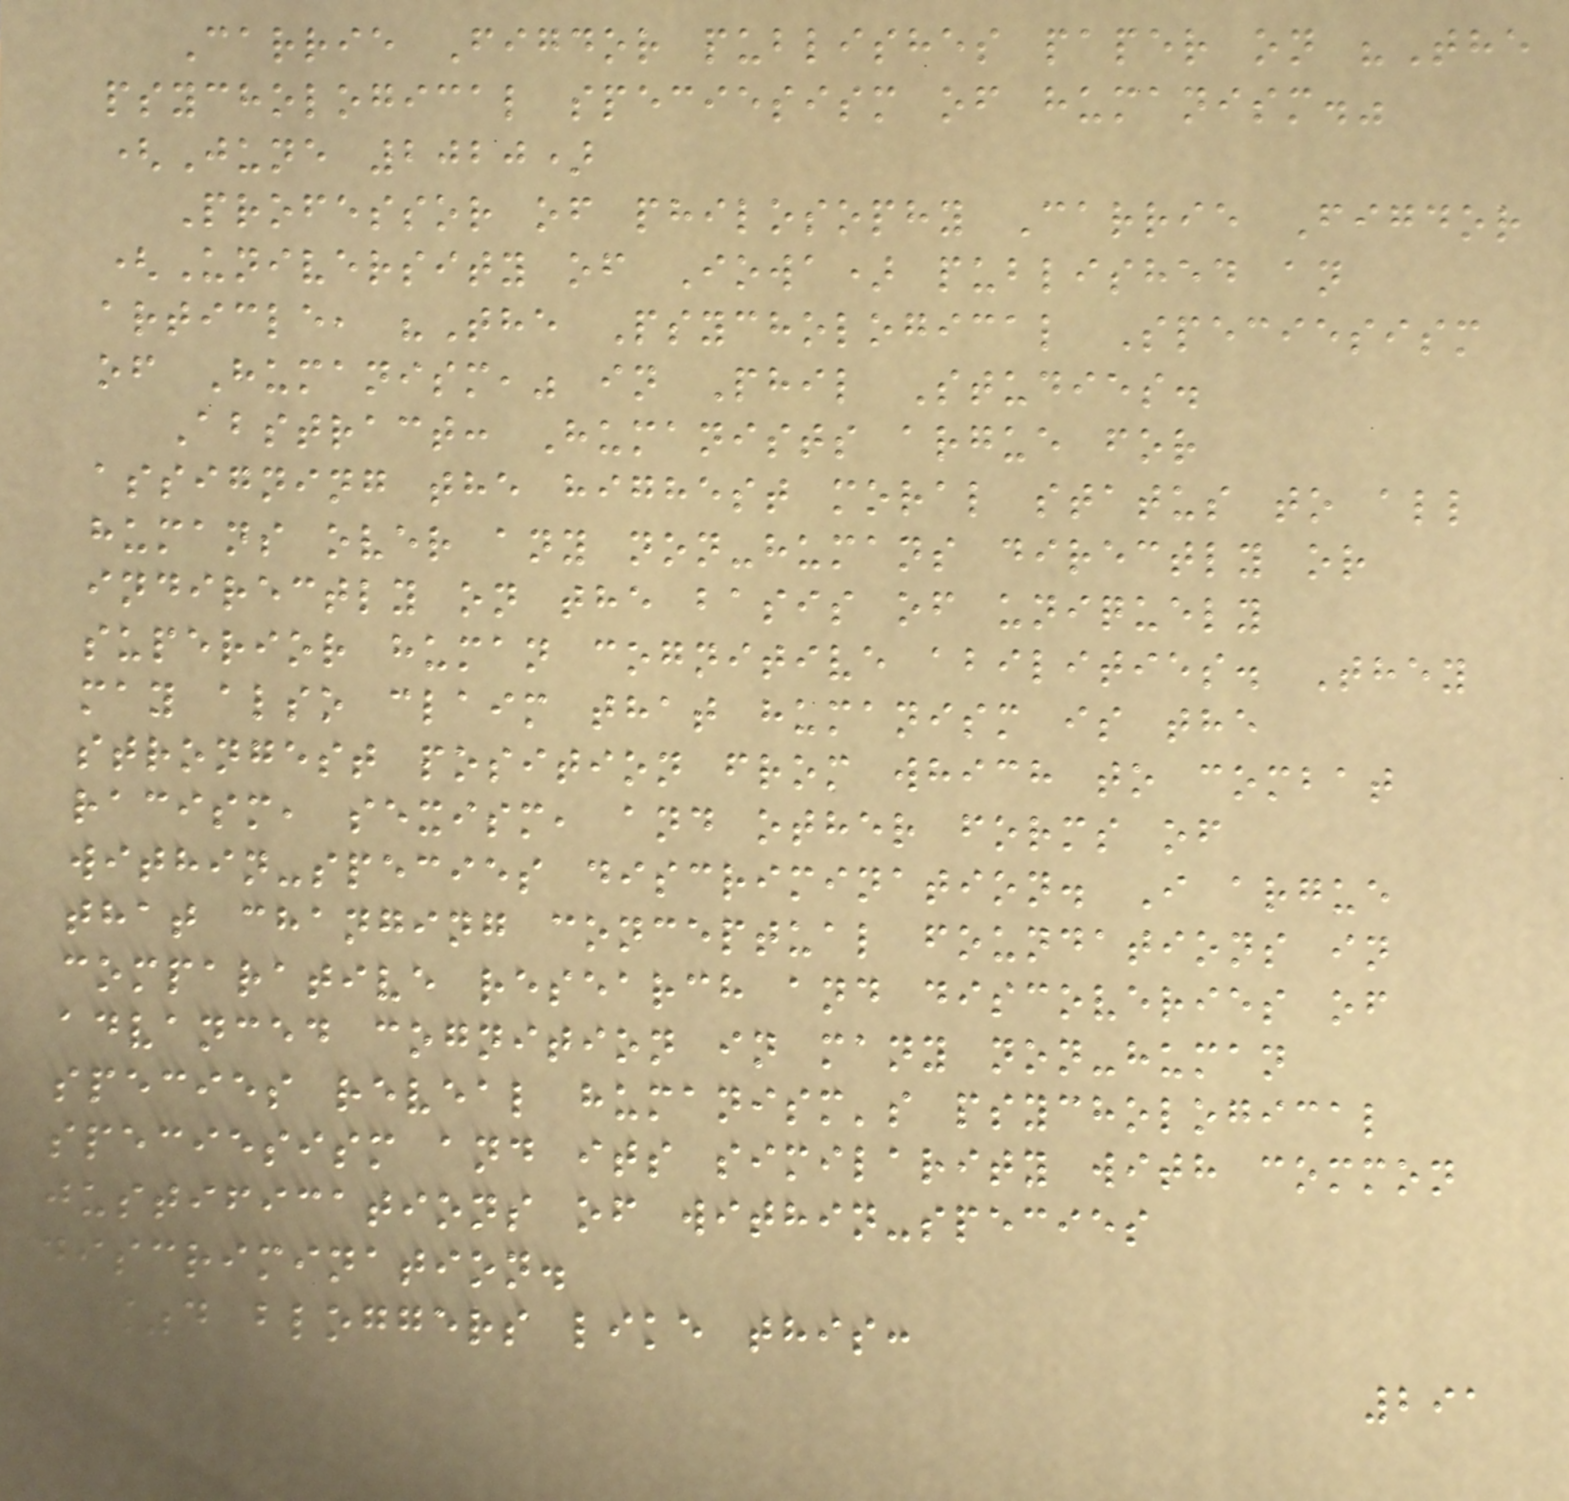Carrie Figdor publishes paper on "The
psychological speciesism of humanism."
(June 2020)
Professor of philosophy Carrie Figdor
(University of Iowa) published an
article, "The Psychological Speciesism
of Humanism," in Phil Studies.
Abstract: Humanists argue for
assigning the highest moral status to all
humans over any non-humans directly or
indirectly on the basis of uniquely
superior human cognitive abilities. They
may also claim that humanism is the
strongest position from which to combat
racism, sexism, and other forms of
within-species discrimination. I argue
that changing conceptual foundations in
comparative research and discoveries of
advanced cognition in many non-human
species reveal humanism's psychological
speciesism and its similarity with common
justifications of within-species
discrimination.
%d bloggers like this:
291
